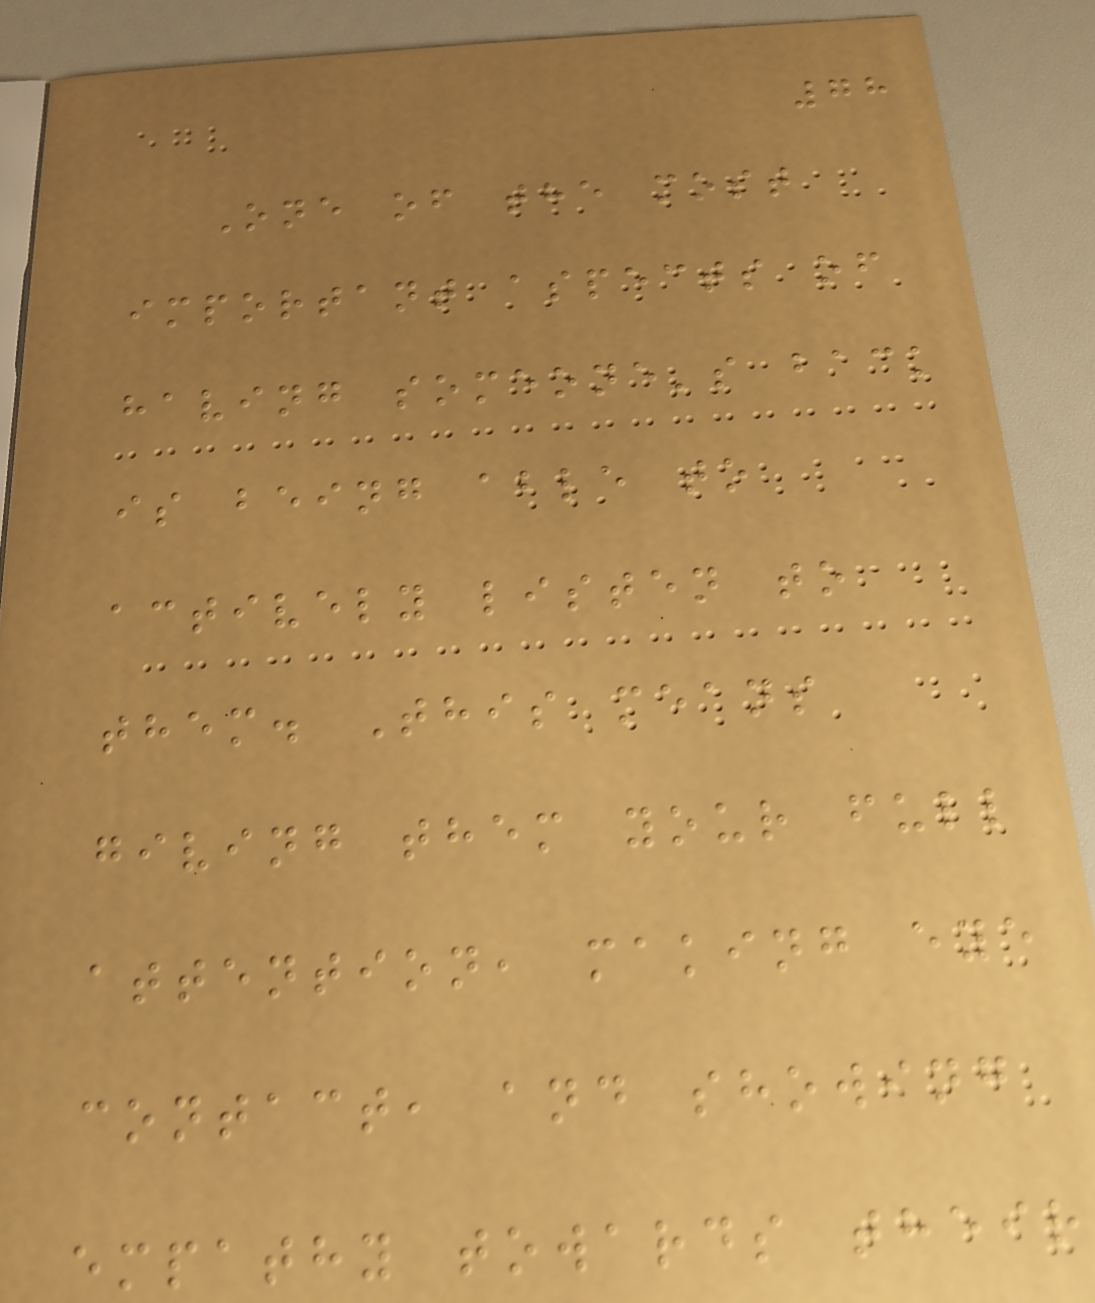78
One of the most
important aspects of
having someone's back
is being able to
actively listen to
them. This means
giving them your full
attention, making eye
contact, and showing
empathy towards their
